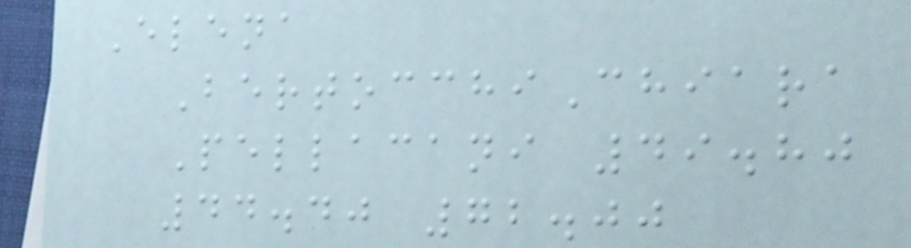Elena
BertocchiChiara
Pellacani 49.80
44.40 72.00
